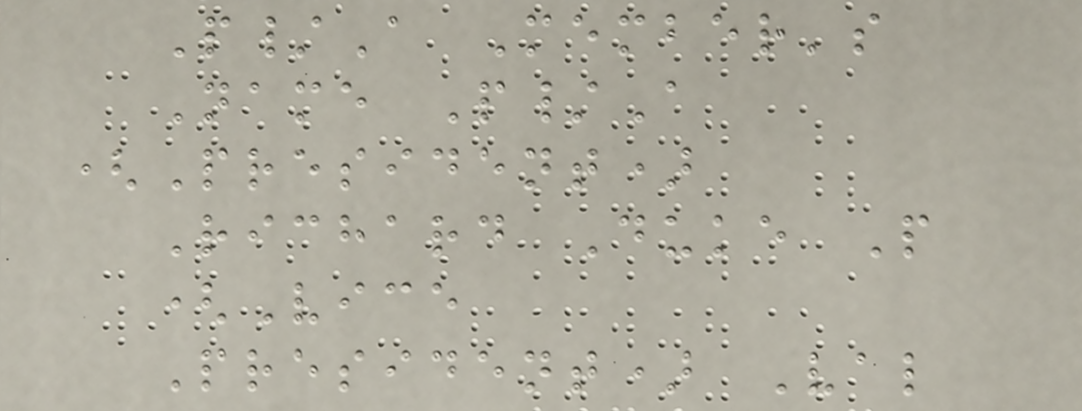P/A Member's
Name P/A
(President)
Richard Duke P
(Vice
President) Val
